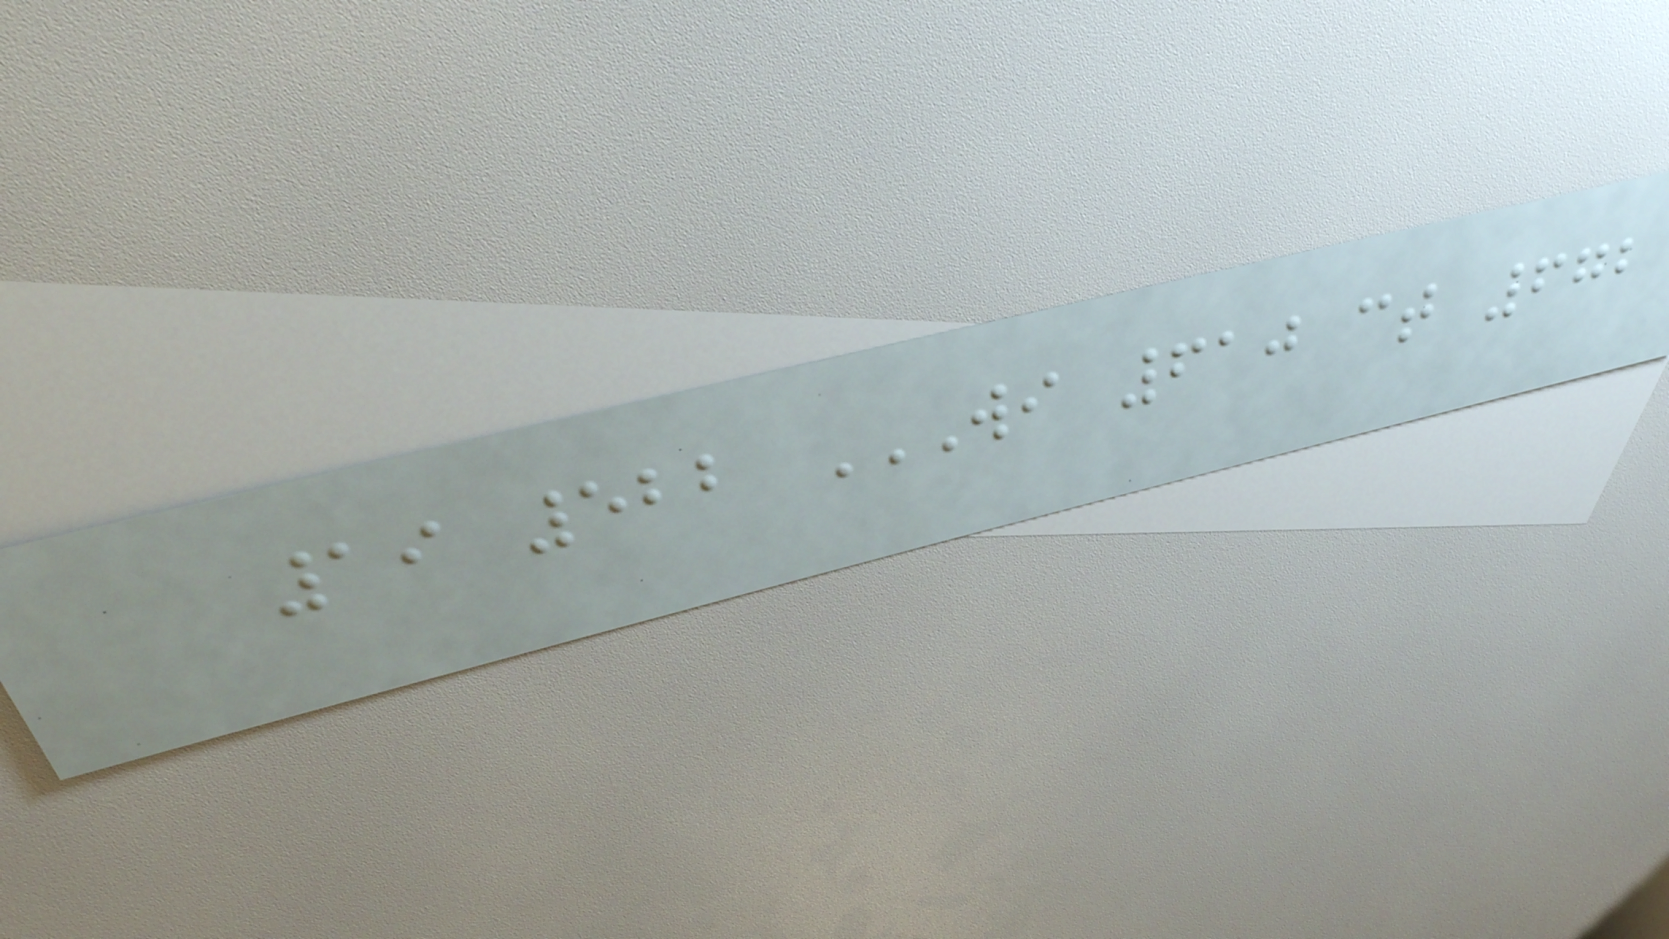19 522 WI 610 CT 672
